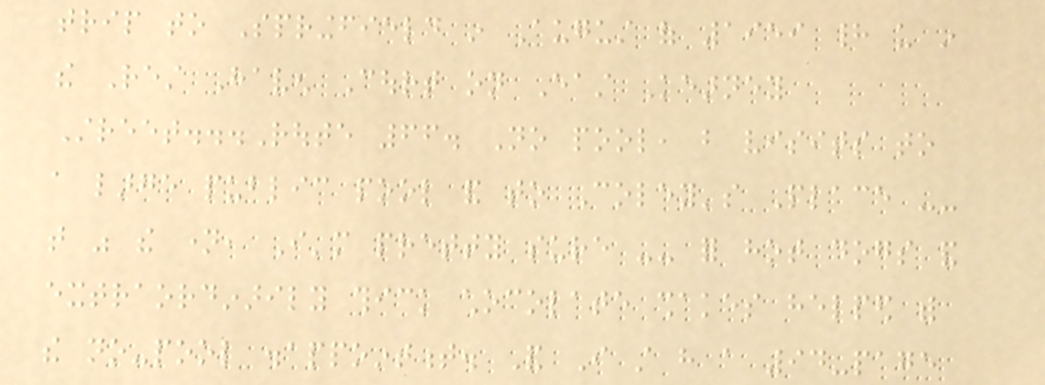trip to Springfield in August of 1959 had us in
the Rest Haven Court on East Kearney
Street...Route 66. No pool, but visits to
a large public pool and to Coley's Place --
that was the name, I'm pretty sure -- for hot dogs and
extraordinarily thick chocolate shakes helped with
the no-pool disappointment. And I still have a 94-page
